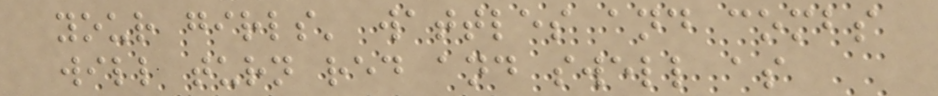your girls' wattles and combs
will turn red and swell as
